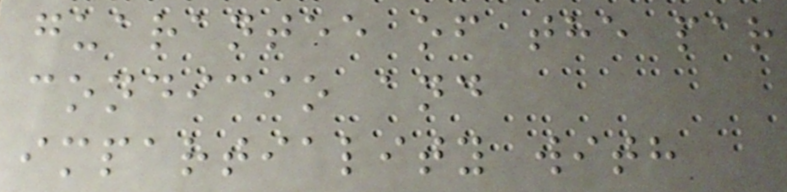guarantee of the par
condicio and
impartiality with
